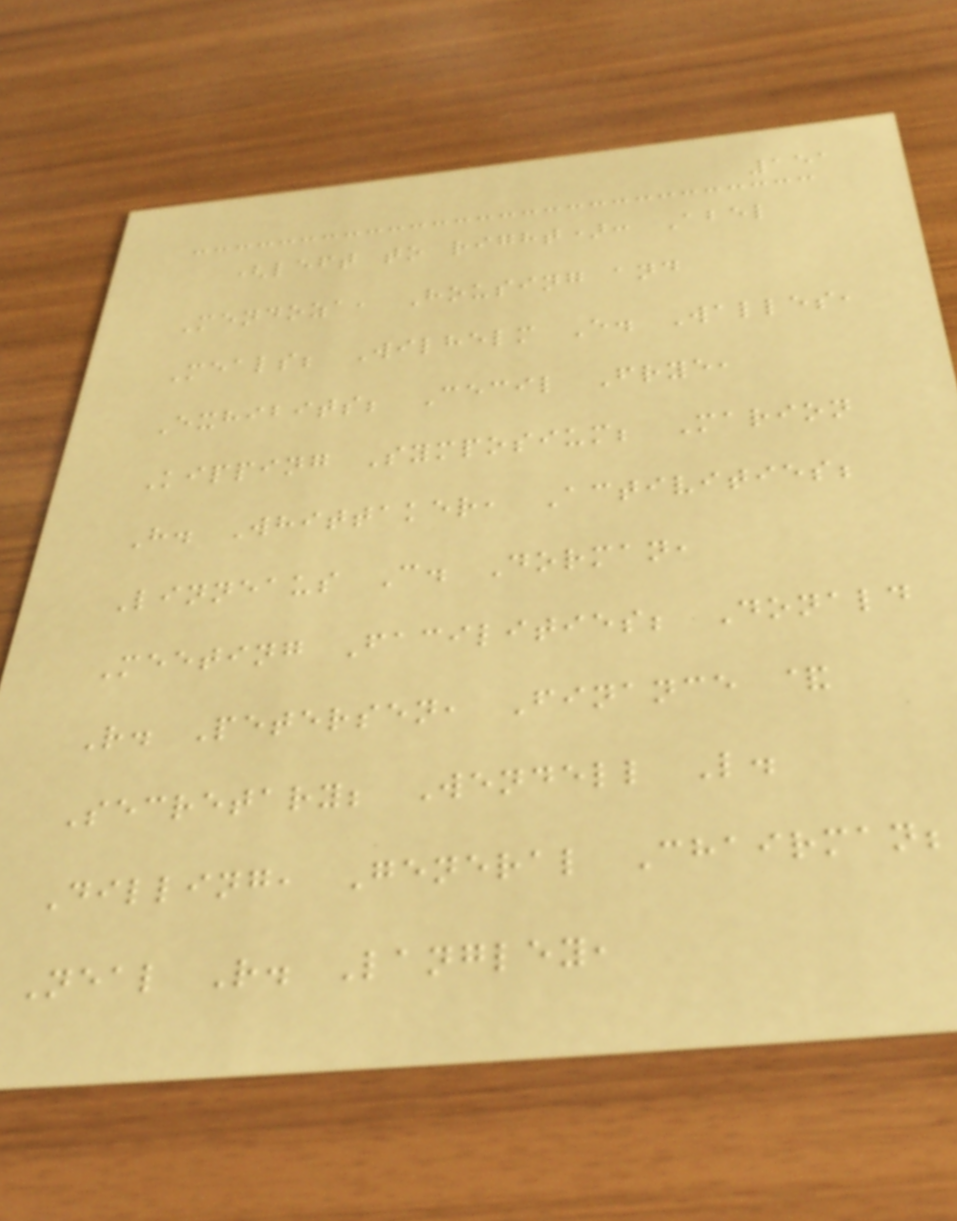151
(left to right): Abel
Mendoza, Housing and
Meals; Wilhelm E. Walles,
Exhibits; Cecil Frye,
Kipping Symposium; Marion
H. Whittaker, Activities;
Linneaus C. Dorman,
Meeting Facilities; Donald
R. Petersen, Finance &
Secretary; Wendell L.
Dilling, General Chairman;
Neal R. Langley,
